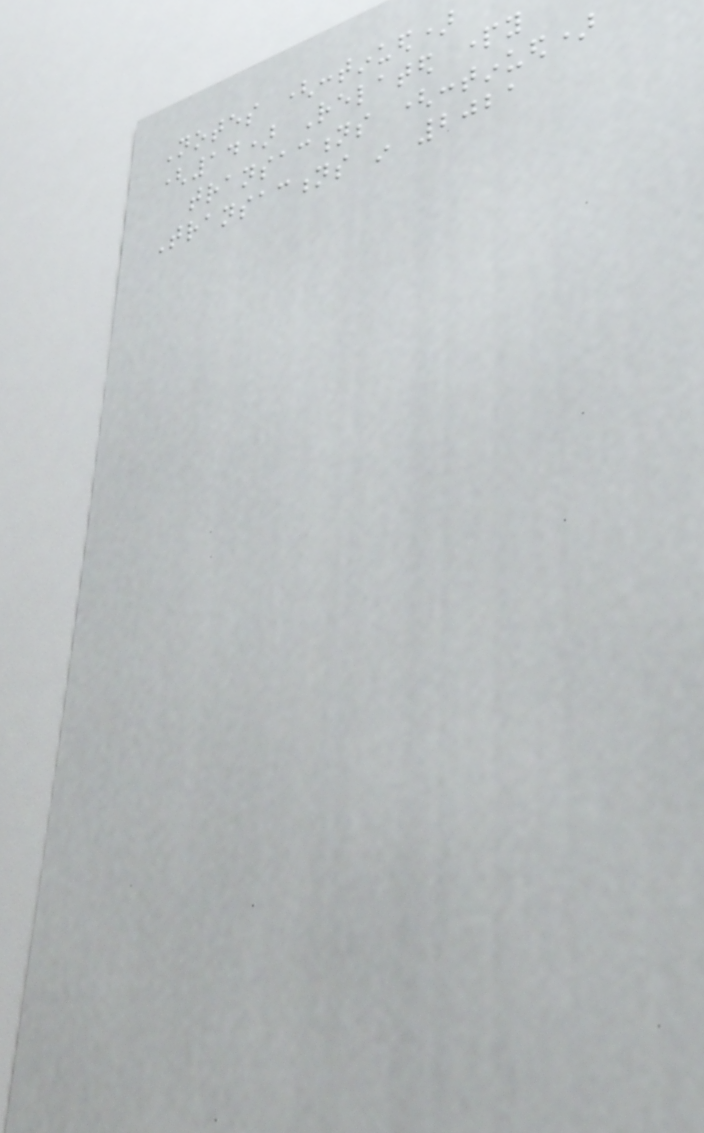Notes (continued)
(14) Related party
transactions (continued)
Transactions in 2021
